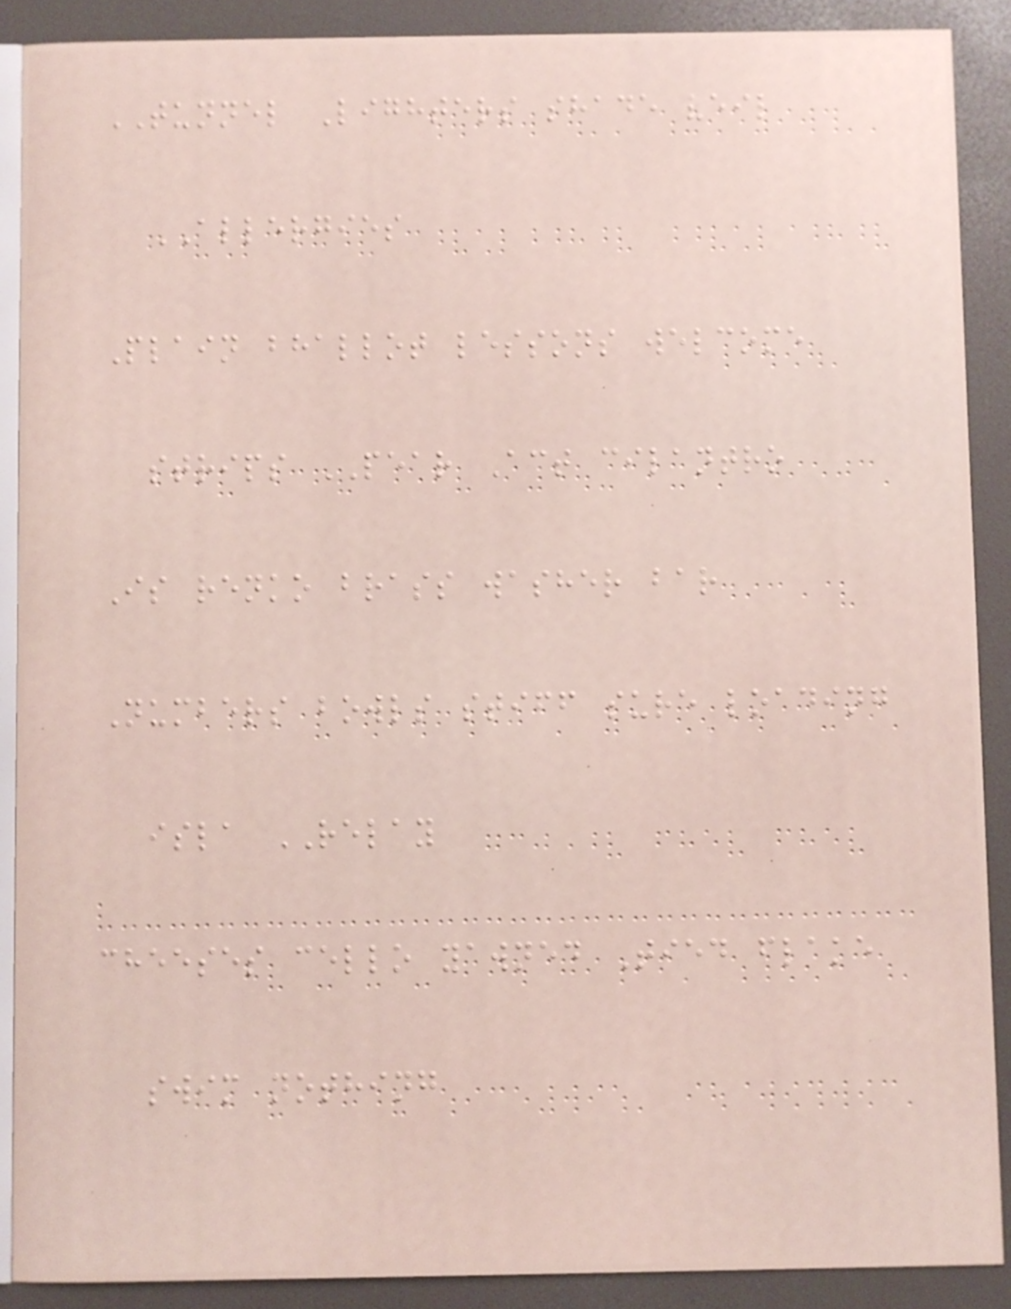TUNNEL Lighters shade veil
ALLERGIES
Plain bhallot lessons welcome
strips PEAR Act cilantro
Is renko brass washer bar
Numbers bowls stiff sure loading
isla RELAY
cheeses cello yawned Tied flake
swim nothing
